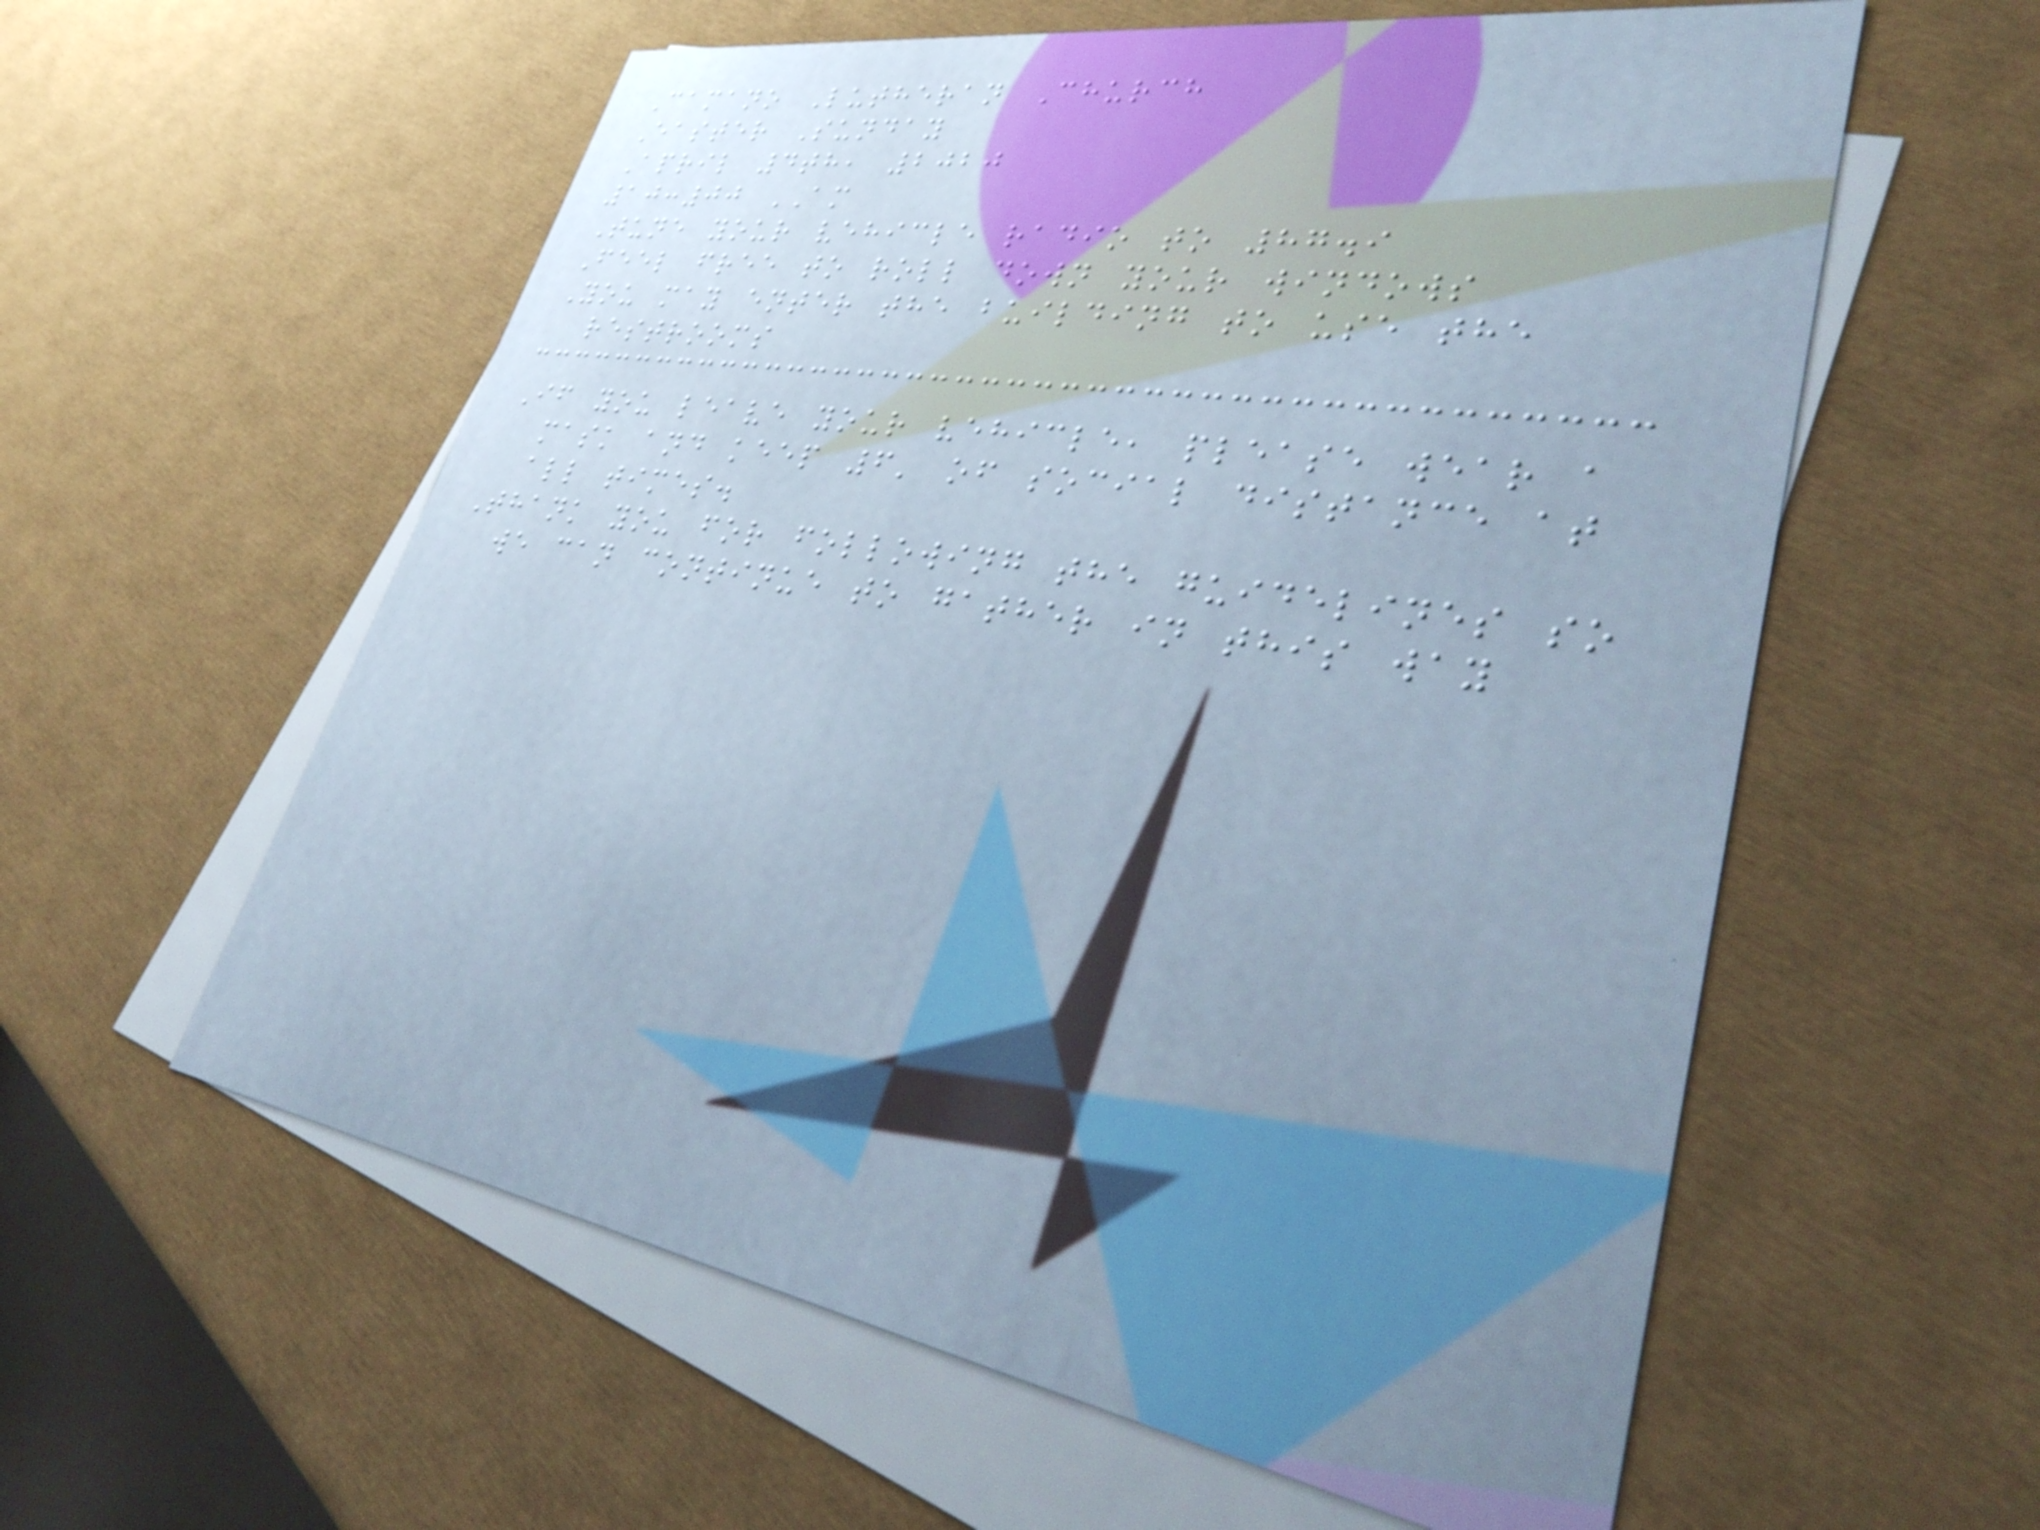Camano Lutheran Church
Easter Sunday
April 4th, 2020
10:00 AM
Tune your vehicle radio to 87.9
Feel free to roll down your windows
You may enter the building to use the
restrooms
If you leave your vehicle, please wear a
mask and keep 6' of social distance at
all times.
Thank you for following the guidelines so
we can continue to gather in this way
